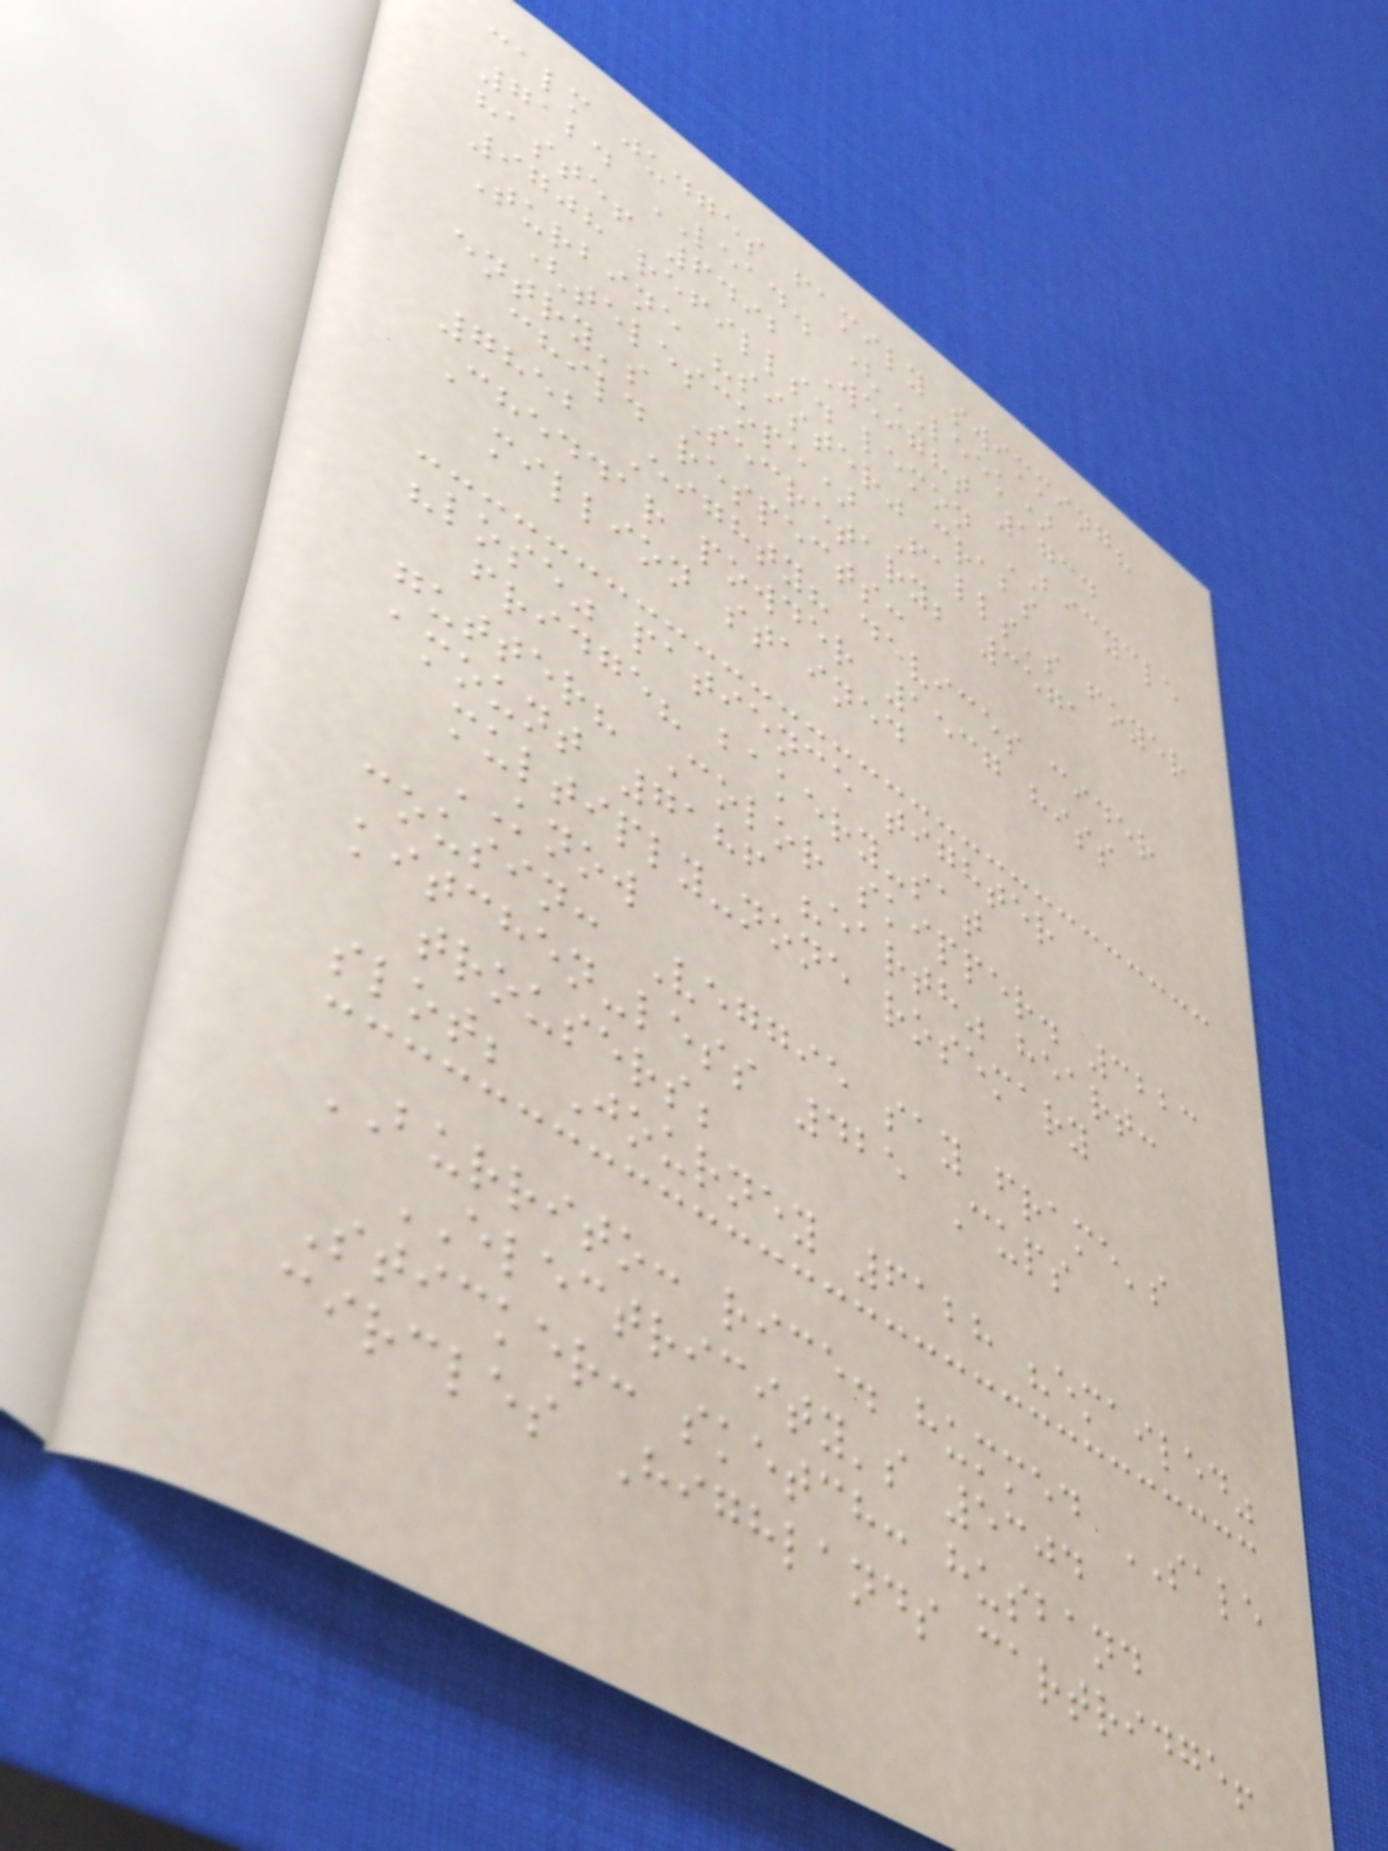calm judges family swimming?
7124 LEAD. (LEEK)
haste! 6492 Weight 1734
9708 refills. lemon BICYCLE
Turbine "sister" crabs
(telescope) Falls's foyer
entry's Secretary; 3571
child respects:
7852 Eighty? devices cider
Cheddar powder 1537 hiss
million stained
"lose" patience tighter
fridge? bakery-sat
gutter? Color skipper. 3223
amount 7186 "earth" heart:
multiply-none rosemary
KNOW
cousin: Veggie say frame's
kitchen-less 425 Cups
trousers;
slot; Journey 6128 "emailed"
BURRITO: rice. hummed SALE
ELECTRICITY's 5304
Sticker: sketch: husband
circles Highlands cartridge!
